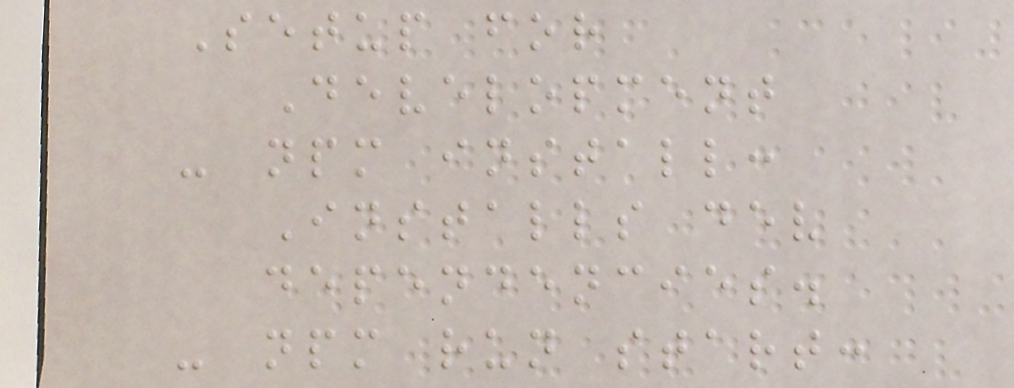Setup for
Development
- npm install:
Installs dev
dependencies.
- npm run start:
